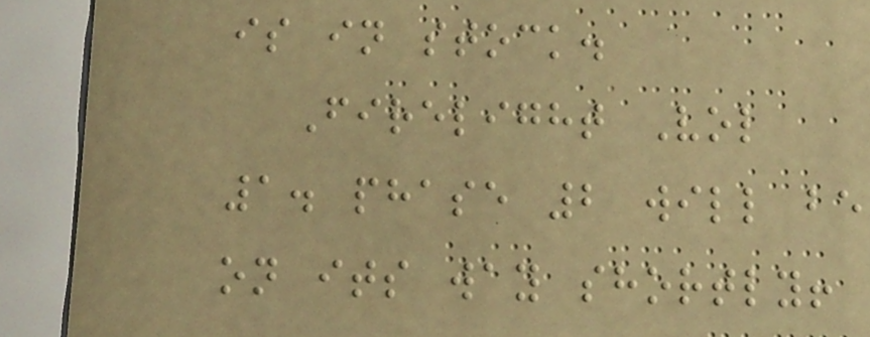is in stock.
Firelight Vol
1. phase 2 will be
on its way shortly!
